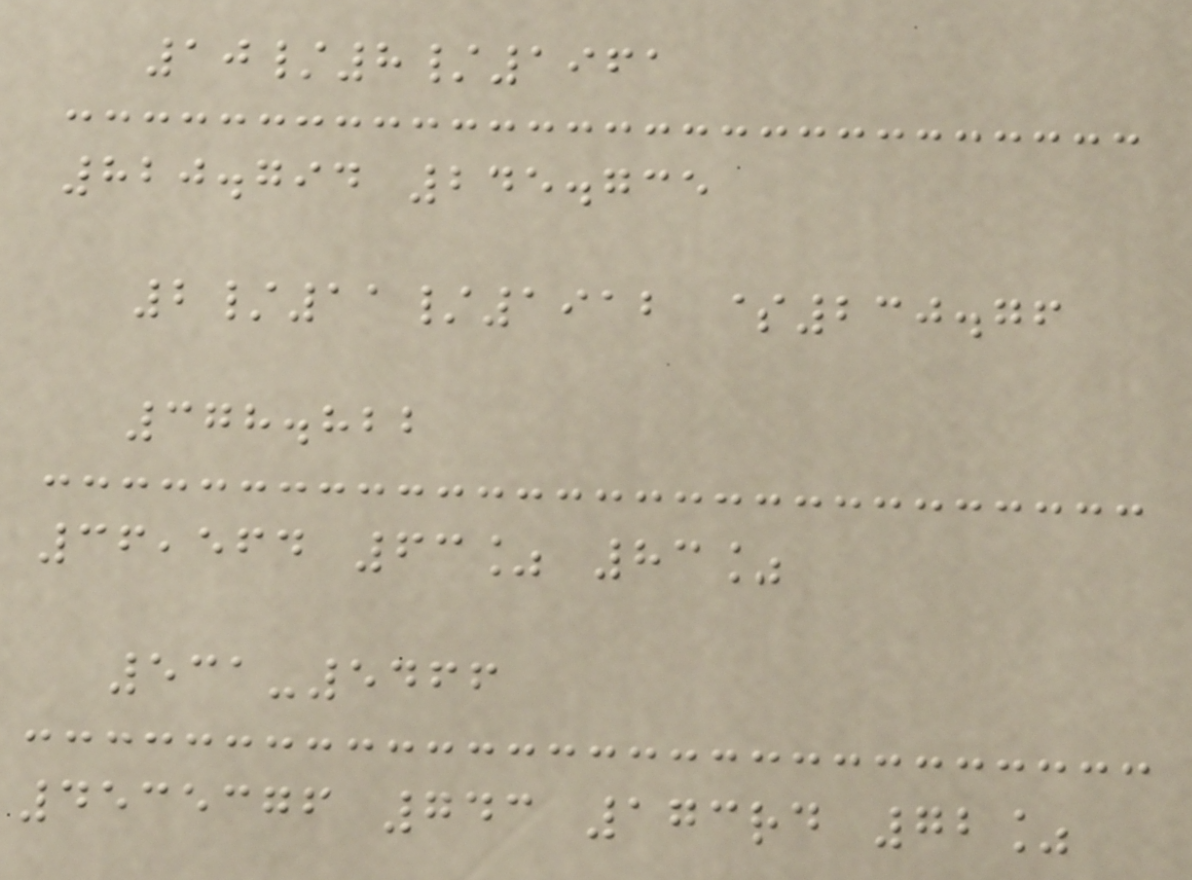10/8/1961
820.794 245.735
2/11/1912 $230.76
378.822
36,564 63% 83%
531-5466
4535376 743 173rd 72%
